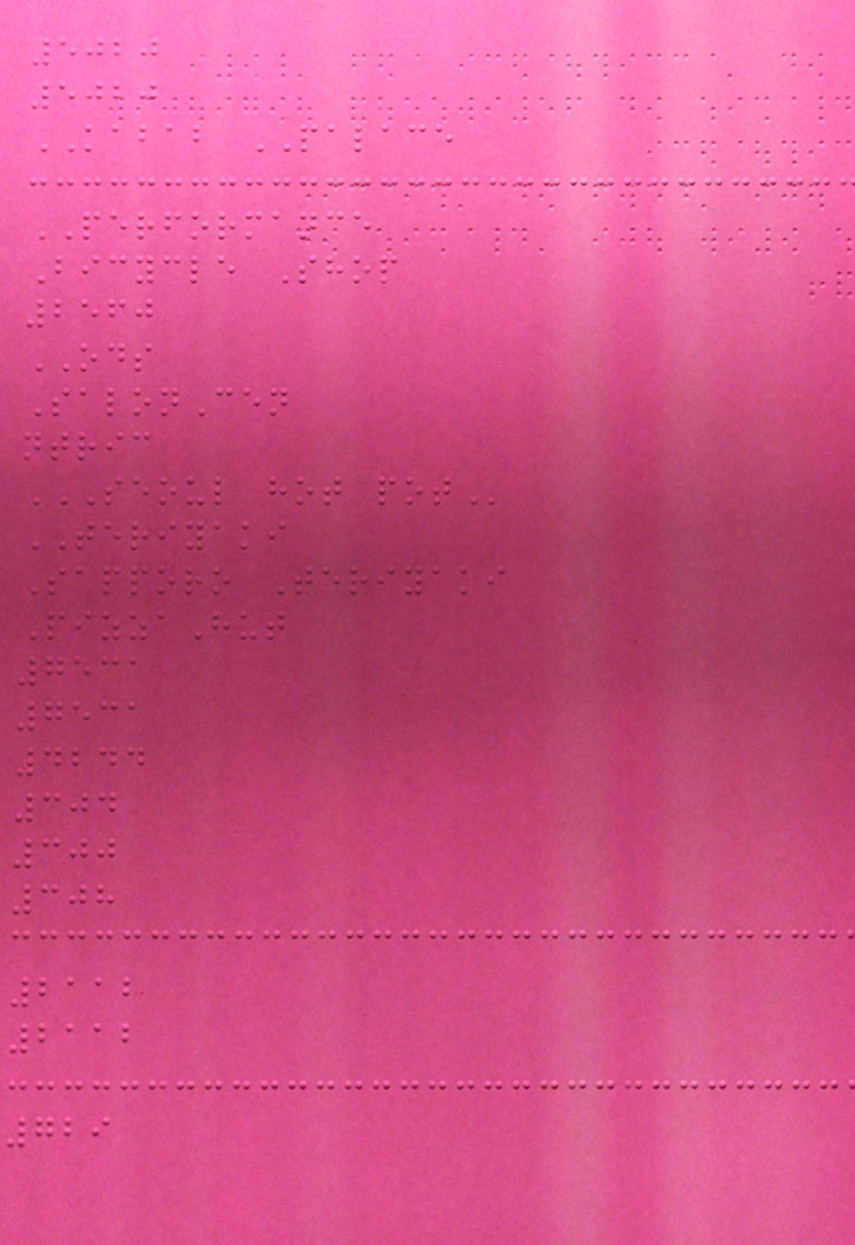5020
5020
KABAB PALACE
PERFORMANCE
Bicycle Shop
2560
ODS
SalonCen
ntric
SEOUL HOT POT
TERIYAKI
Sapporo Teriyaki
PizzaHut
7531
7531
4244
304
300
308
2112
2112
729
